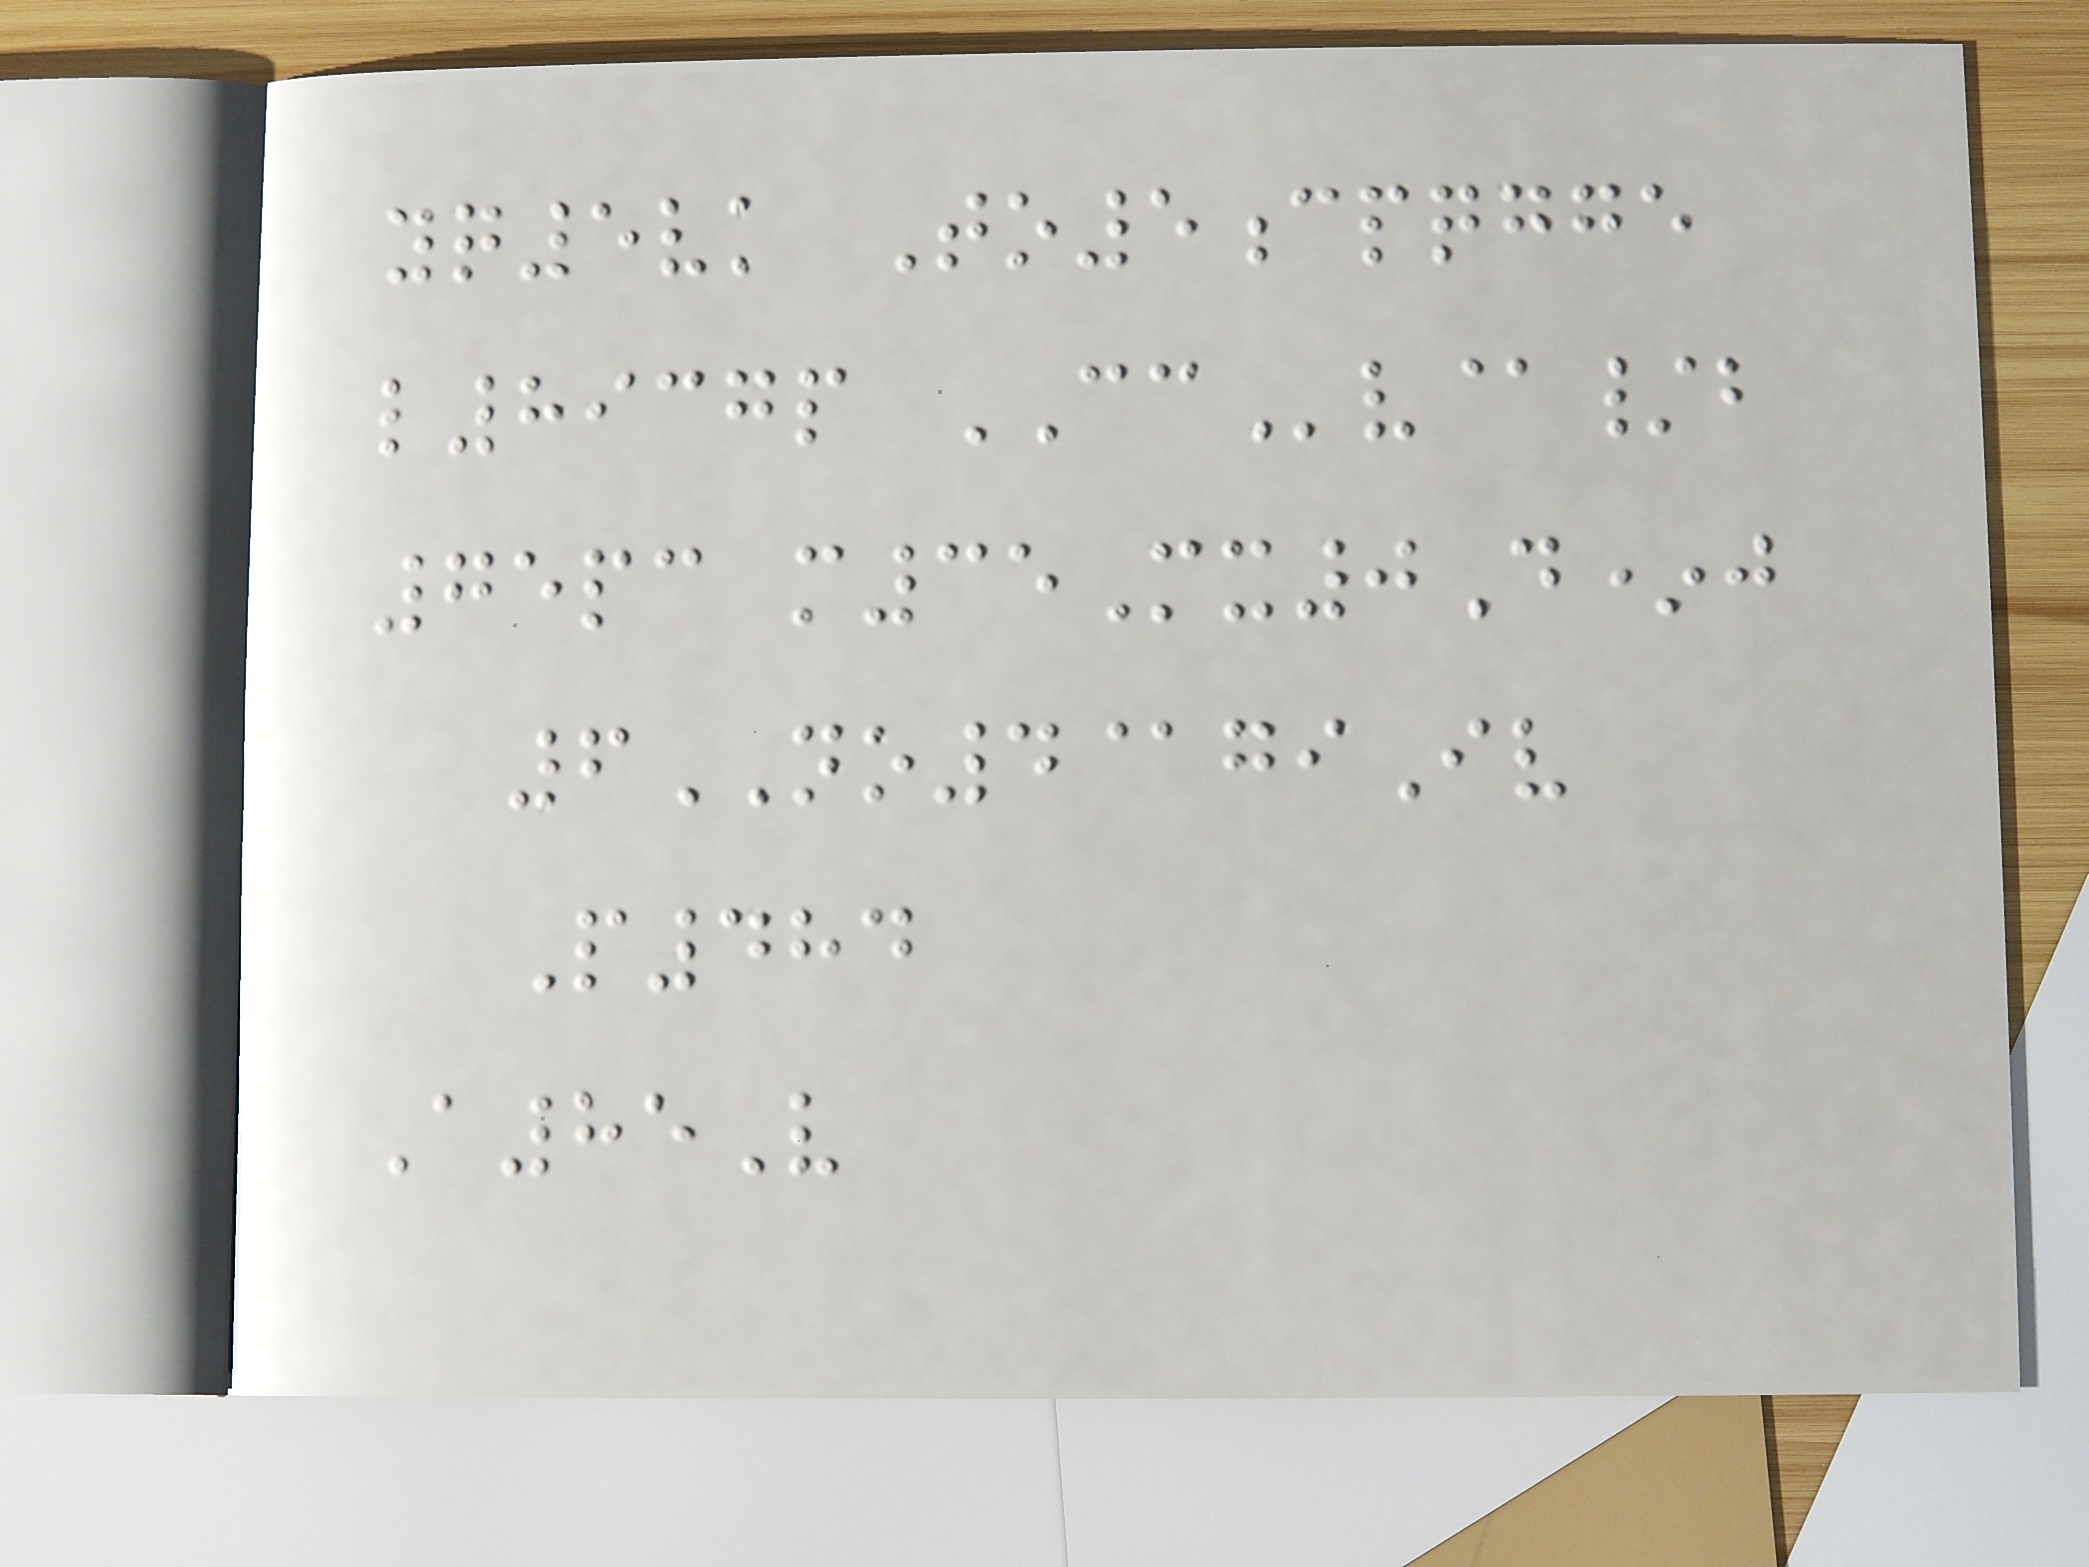yq5vk To5cpqgge
l8937p CCv@/b
75pc m35Mx0D*j
6NO4@giIv
P484
A85V
